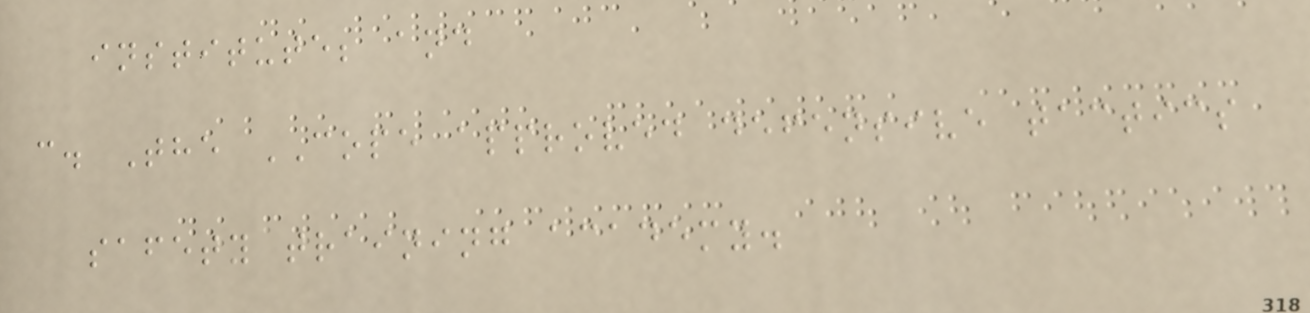institute; and
c. The COPE approved defensive tactics
safety training academy.
